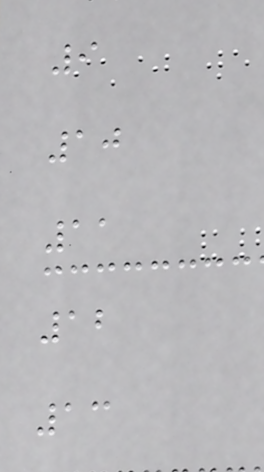9
10
11
12
13
